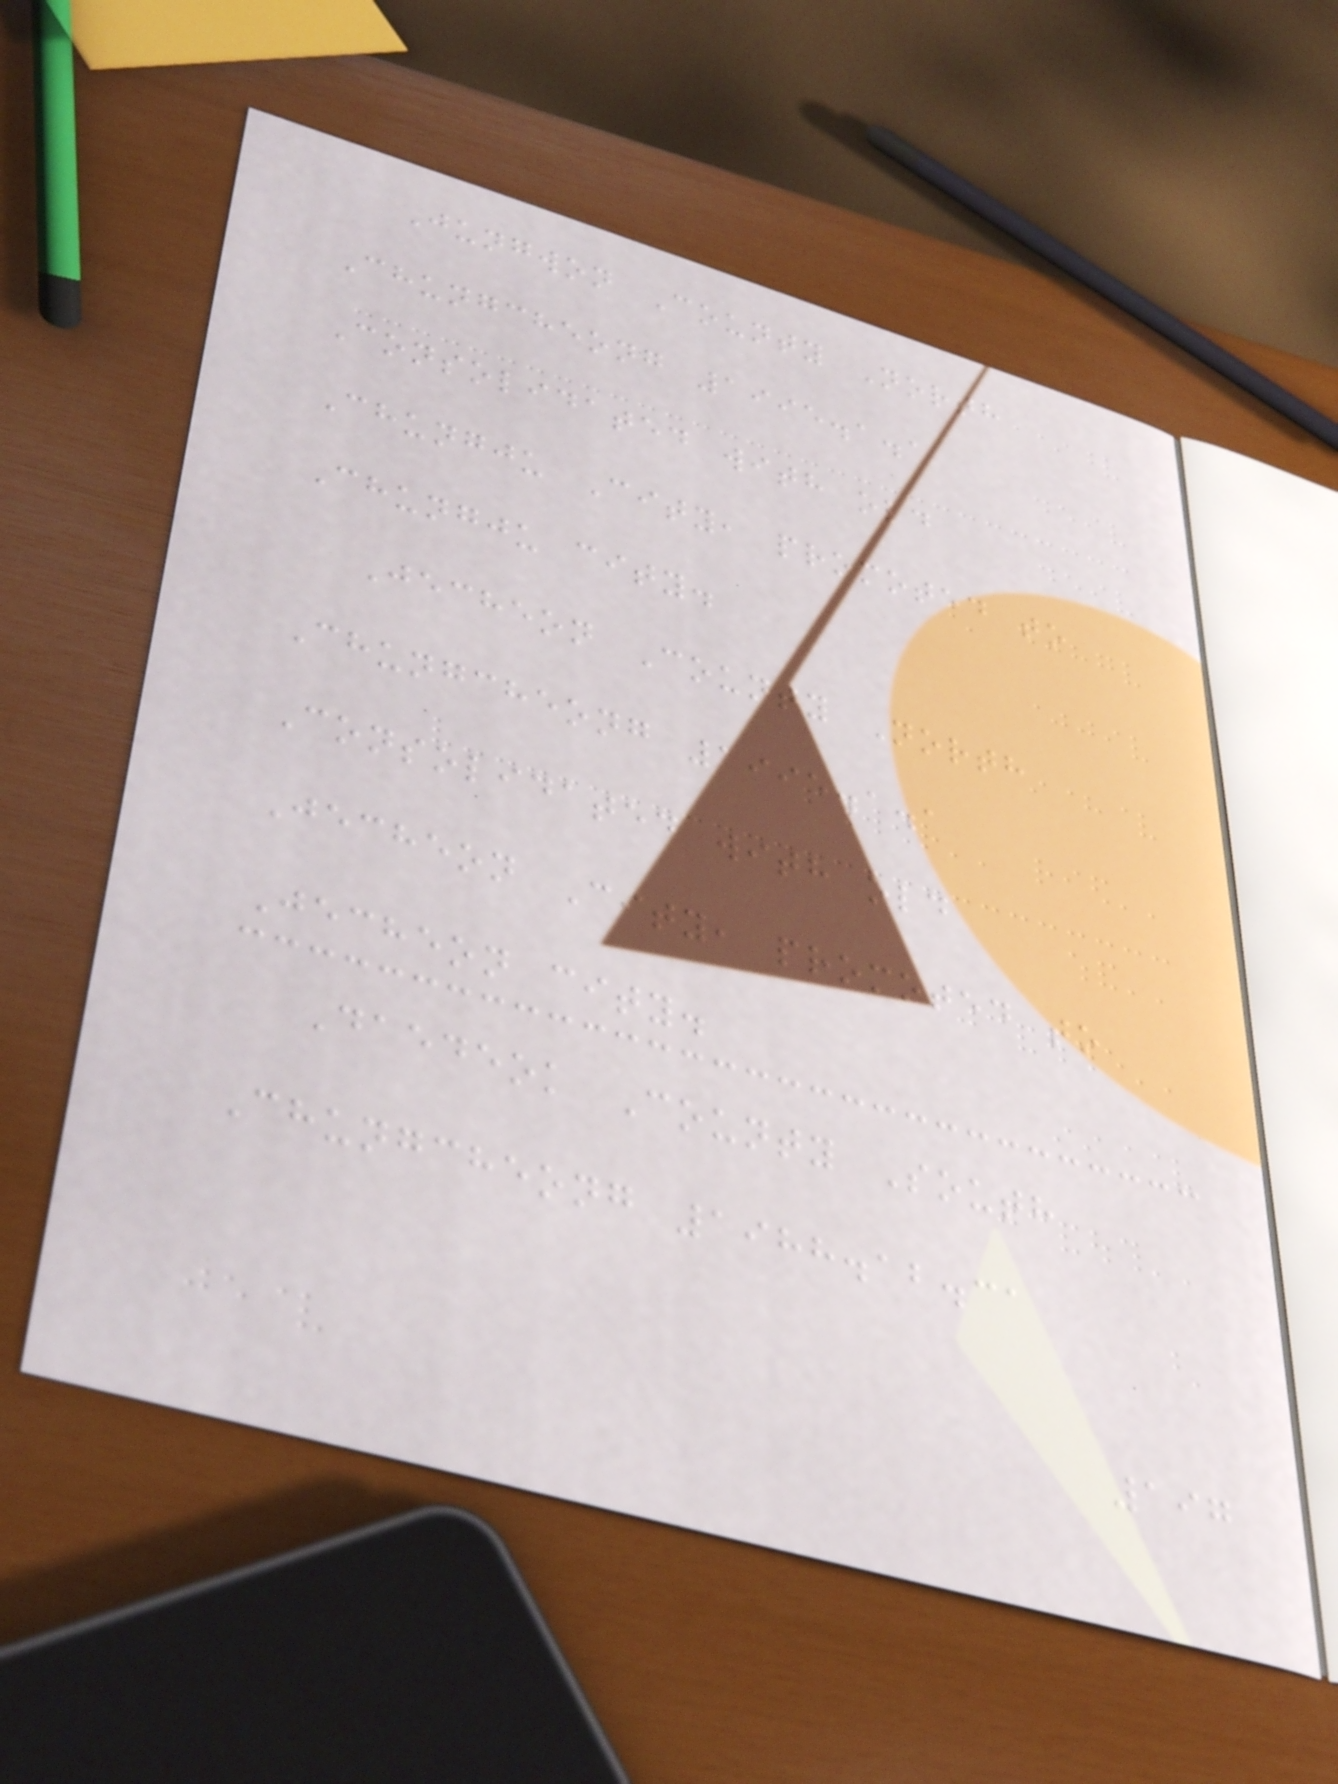Jungwon County North
Chungcheong 1995.1.1
Consolidated with old
Chungju City, promoted to
Chungju city.
Jecheon County North
Chungcheong 1995.1.1
Consolidated with old
Jecheon City, promoted to
Jecheon city.
Daedeok County South
Chungcheong 1988.12.31
197
